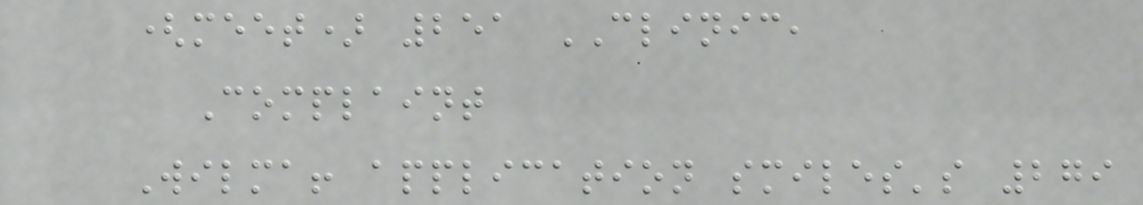(meet) 251 CLINIC,
Complaint
Wilma! application smiles's 279
